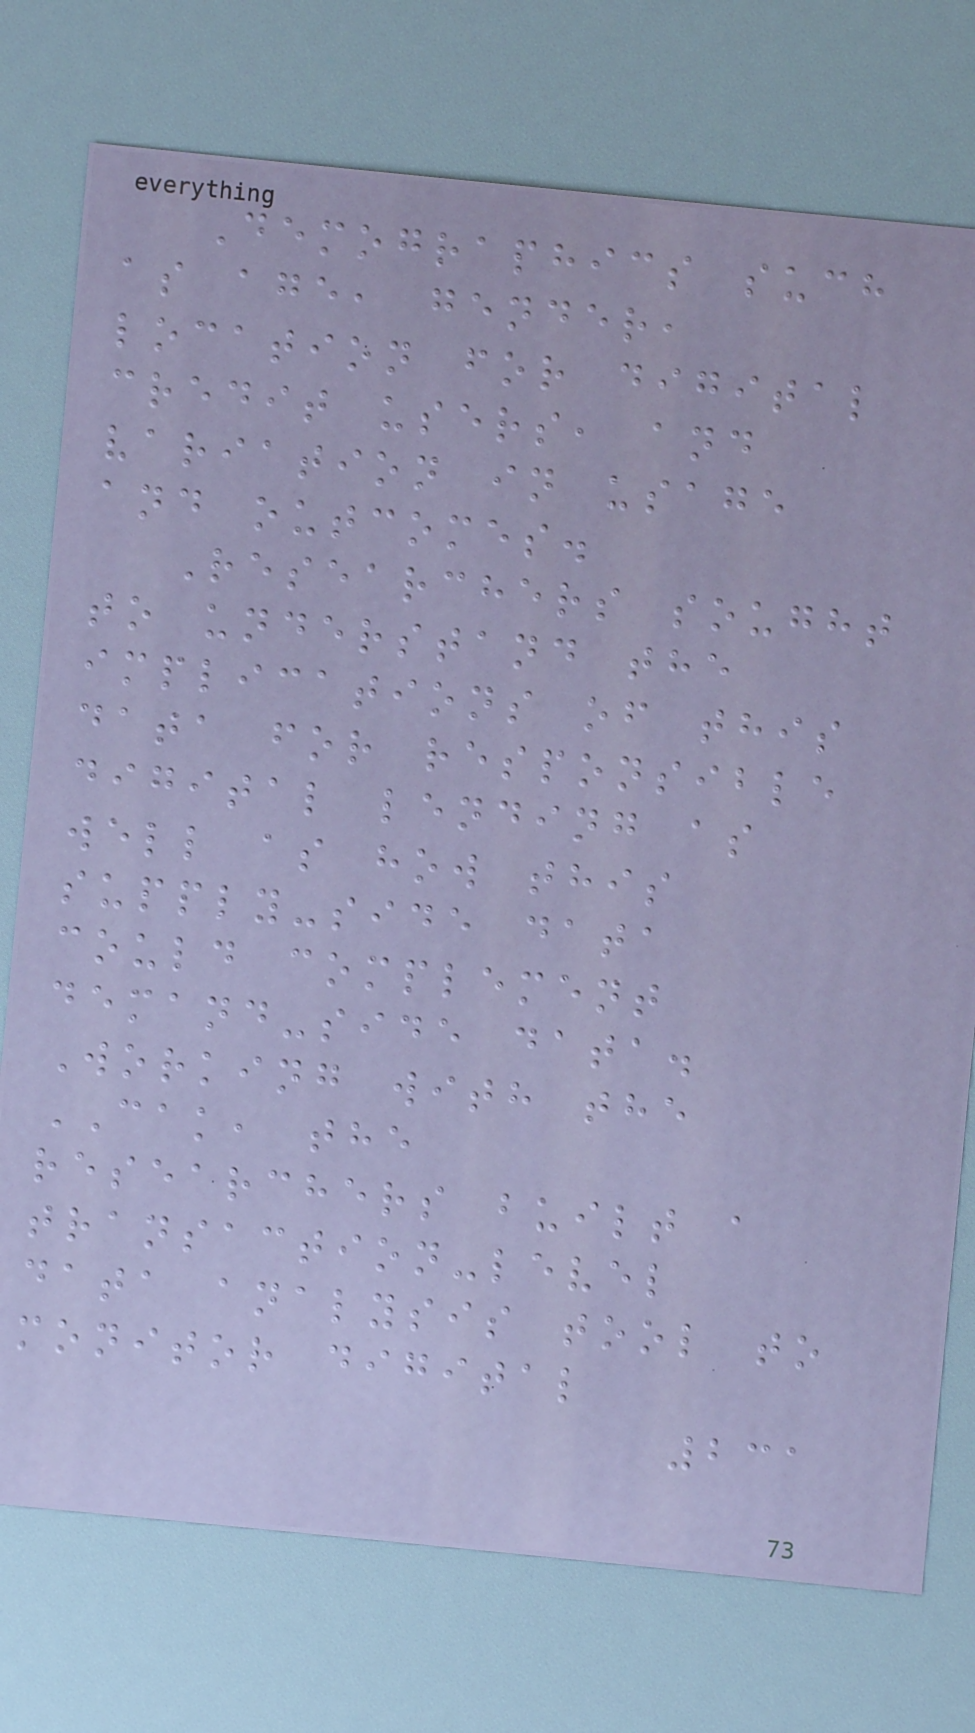Demographics such
as age, gender,
location for digital
credit users, and
variation in usage
and outcomes.
Researchers sought
to understand the
implications of this
data for responsible
digital lending as
well as how this
supply-side data
could complement
demand-side data.
Working with the
CAK, the
researchers built a
transaction-level
data analysis tool to
monitor digital
231
